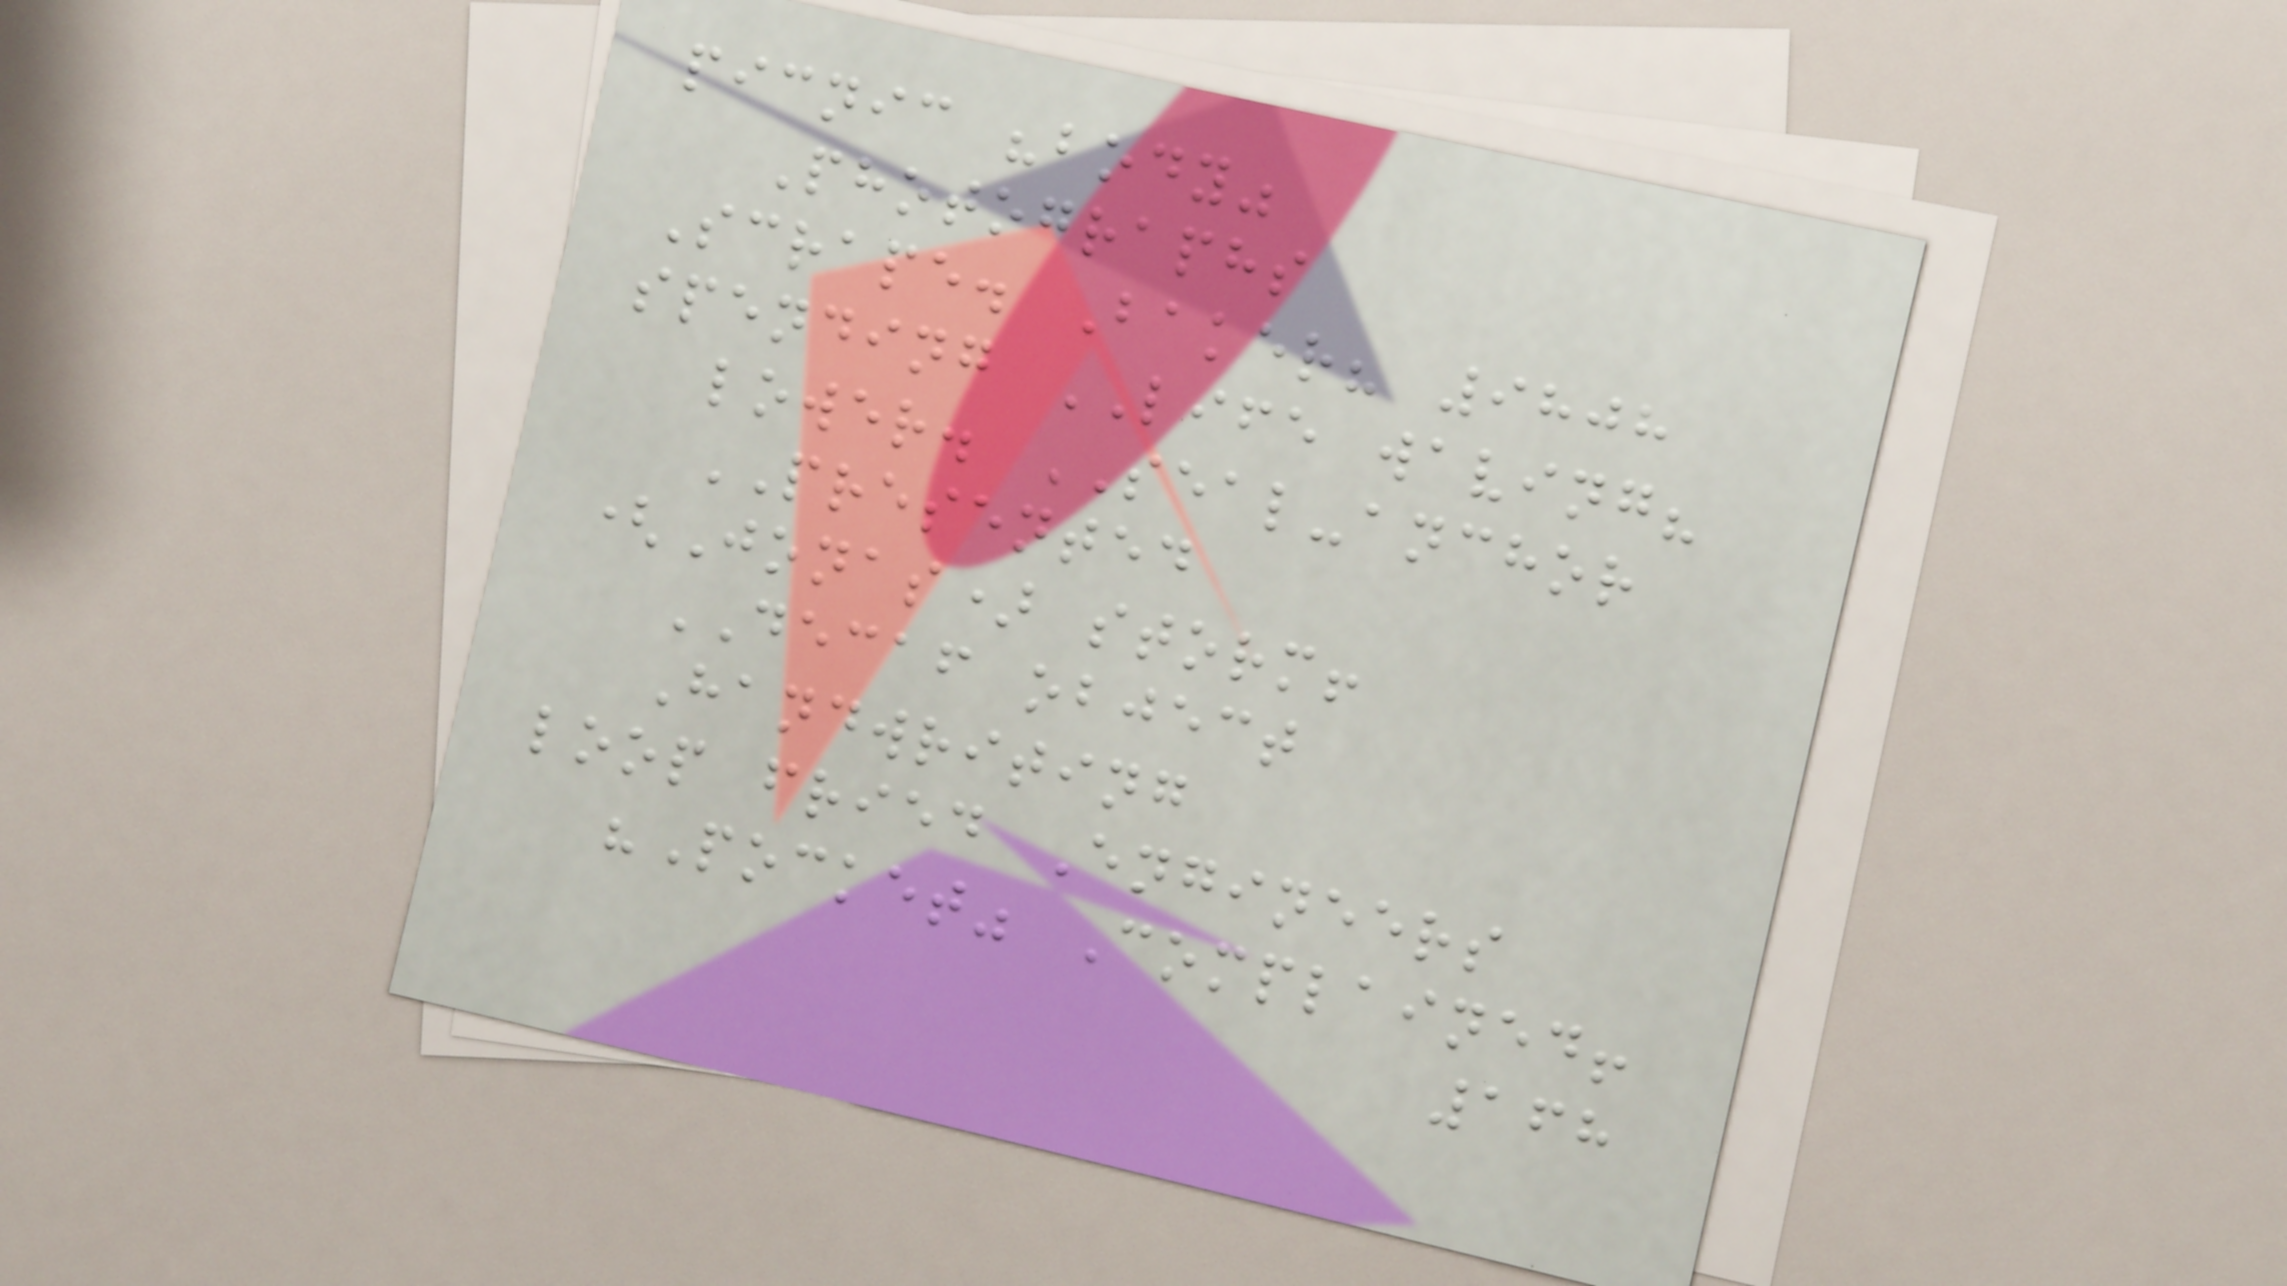picnic "body"
Photographs
Scrape. Baker? 9808
spending LIFE waving?
lower. SEAL-anchor
PRESENTED
(Jonas) storm!
DECAF object
Handwriting
loop fried Engineers
"Pocket" Complained!
168
